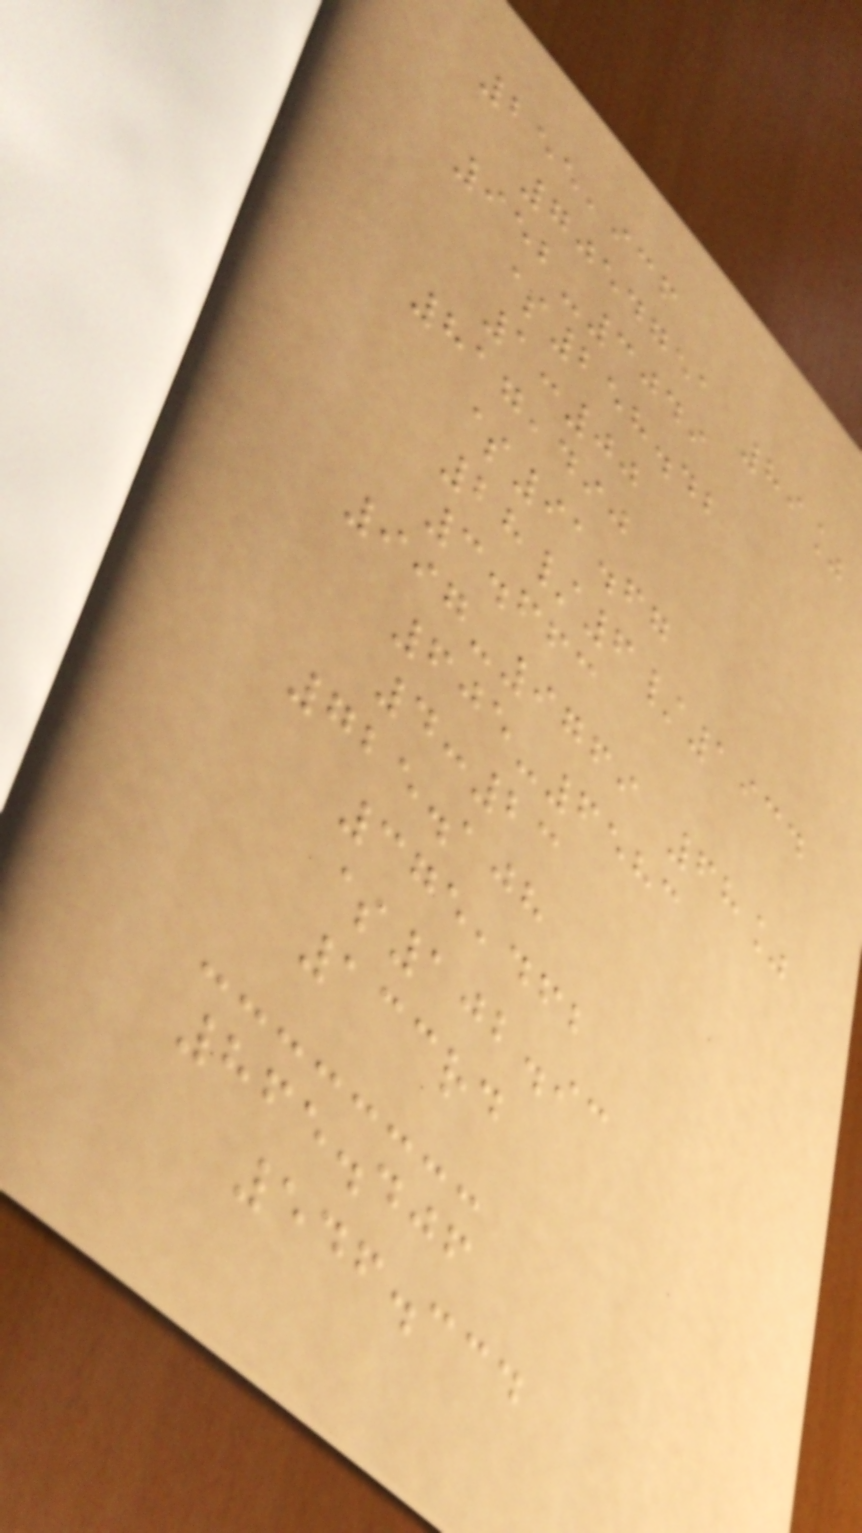255,936
7054751 89%
952-3049
$258.42
1:00
817,490
$91.67
28/6/1934
3.663
997-9769 68%
605-6583
4:23
725.108
375,462
$102.93
133rd
865.406
546.334
